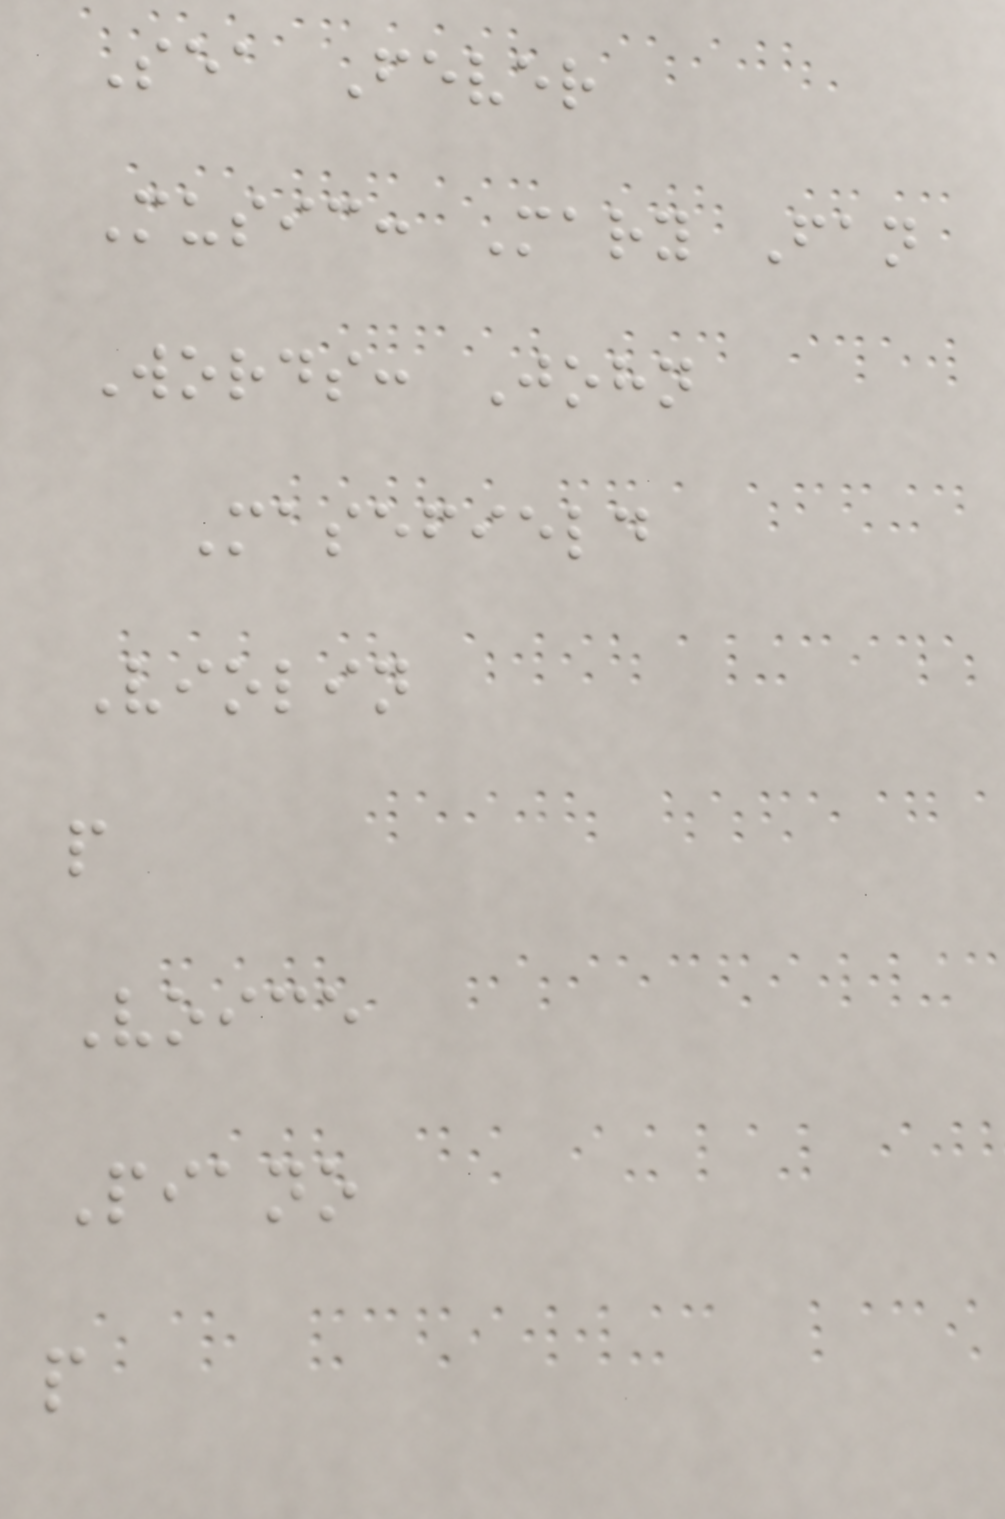Sea Fever
Music: Mary Fan
Words: John
Masefield
Violin
p
Voice
Piano
p
